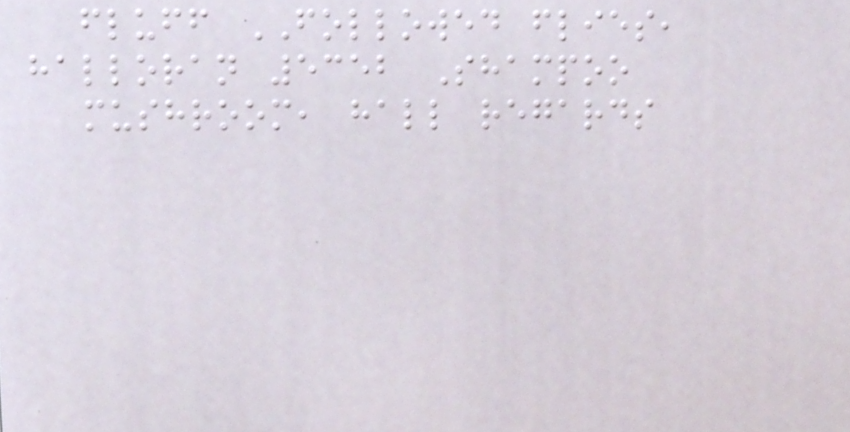fluff FOLLOWED flies,
halloran 5352 Shampoo
mushroom, hall regards
